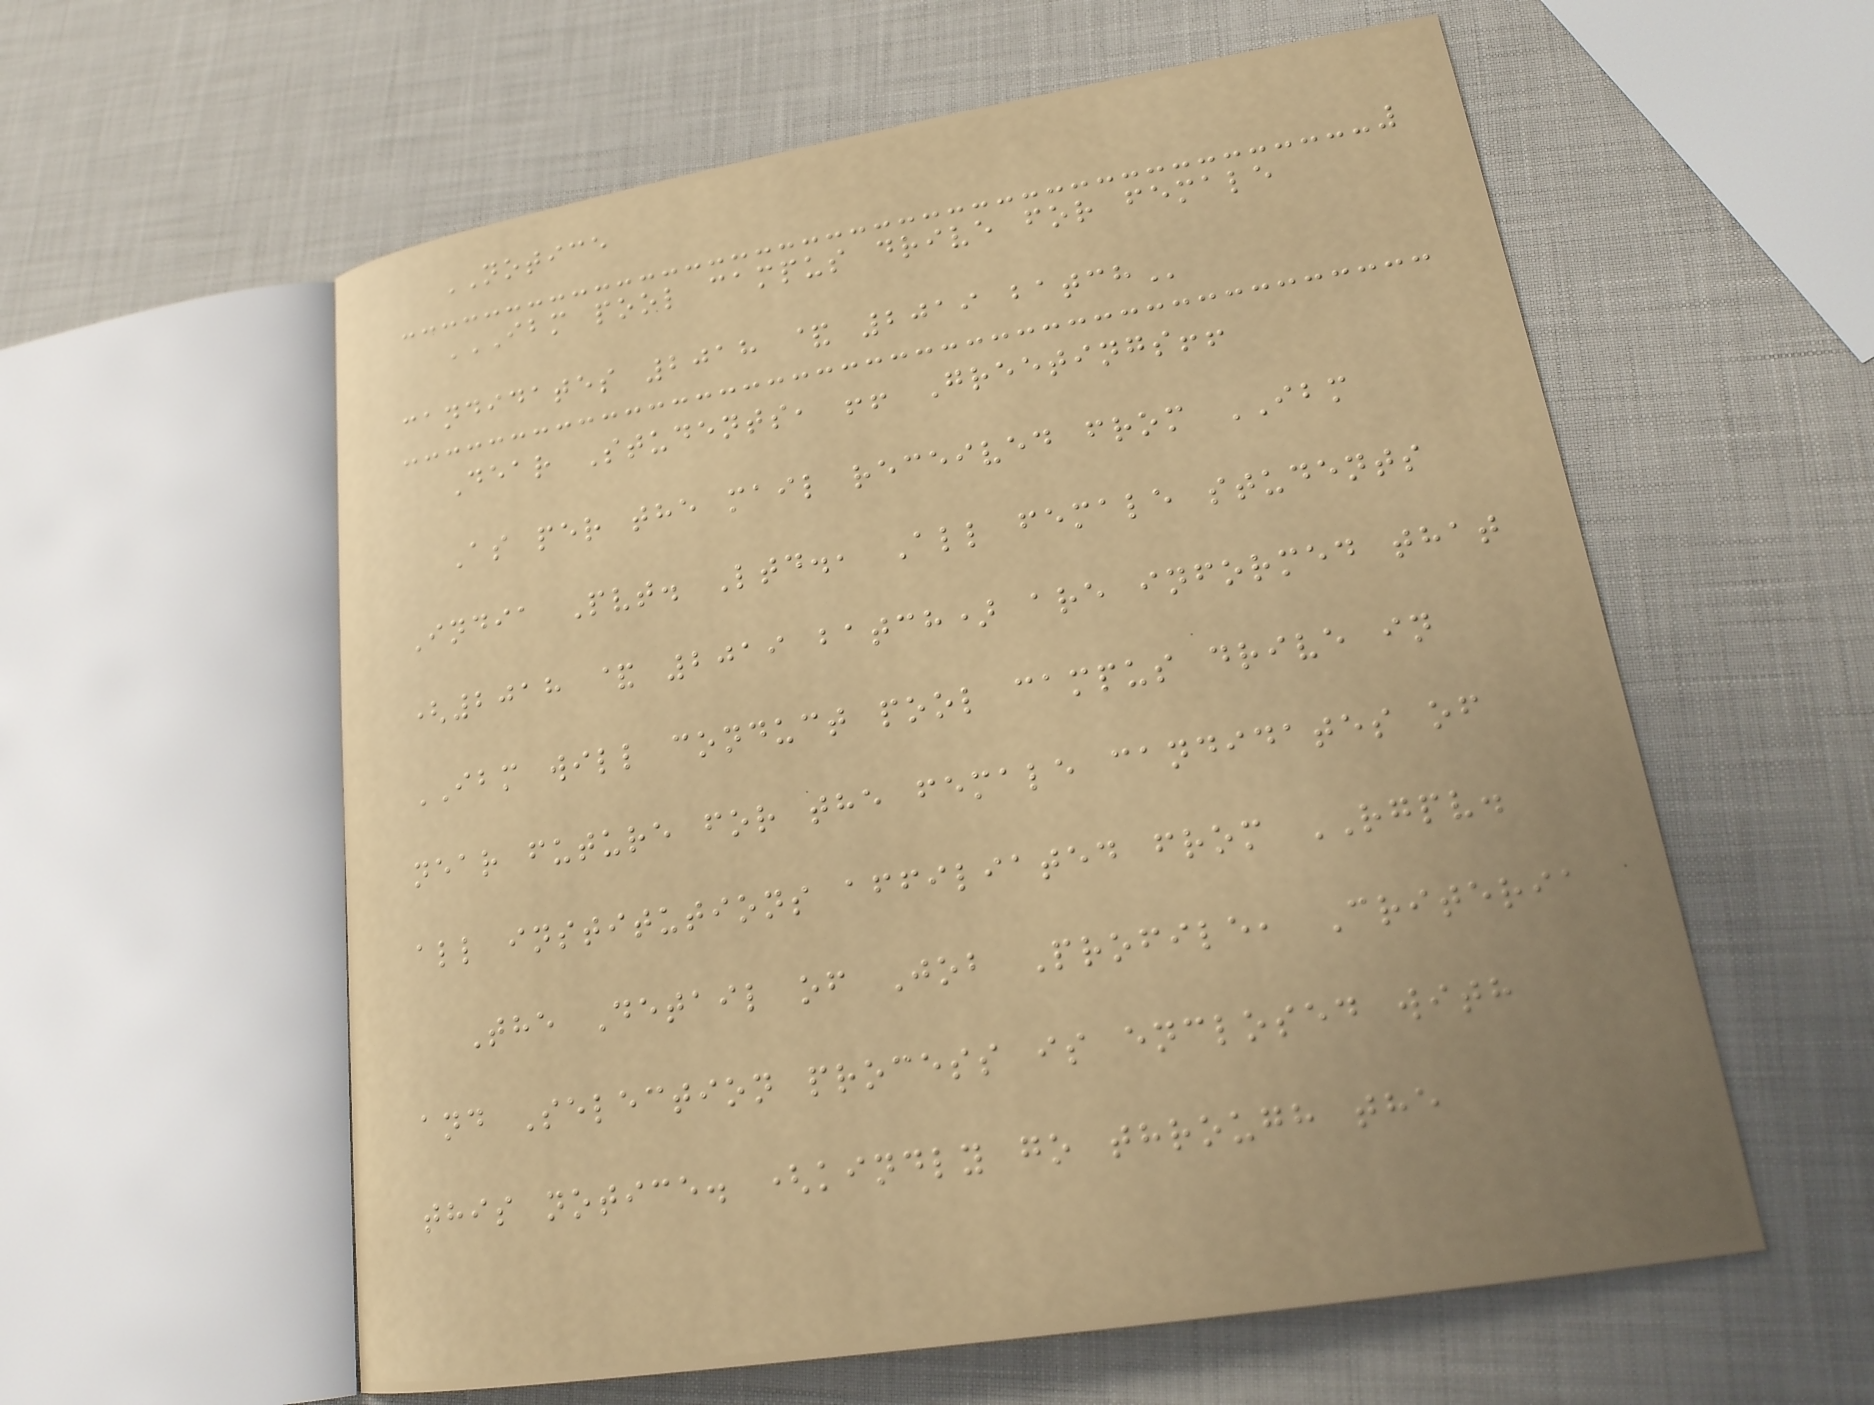NOTICE
IBM POOL CAMPUS DRIVE FOR FEMALE
CANDIDATES 2018 & 2019 BATCH
Dear Students, !! Greetings!!
As per the mail received from IBM
India Pvt. Ltd., All female students
(2018 & 2019 batch) are informed that
IBM will conduct pool campus drive in
near future for the female candidates of
all institutions affiliated from RGPV.
The Detail of Job Profile, Criteria
and Selection process is enclosed with
this notice. (kindly go through the
